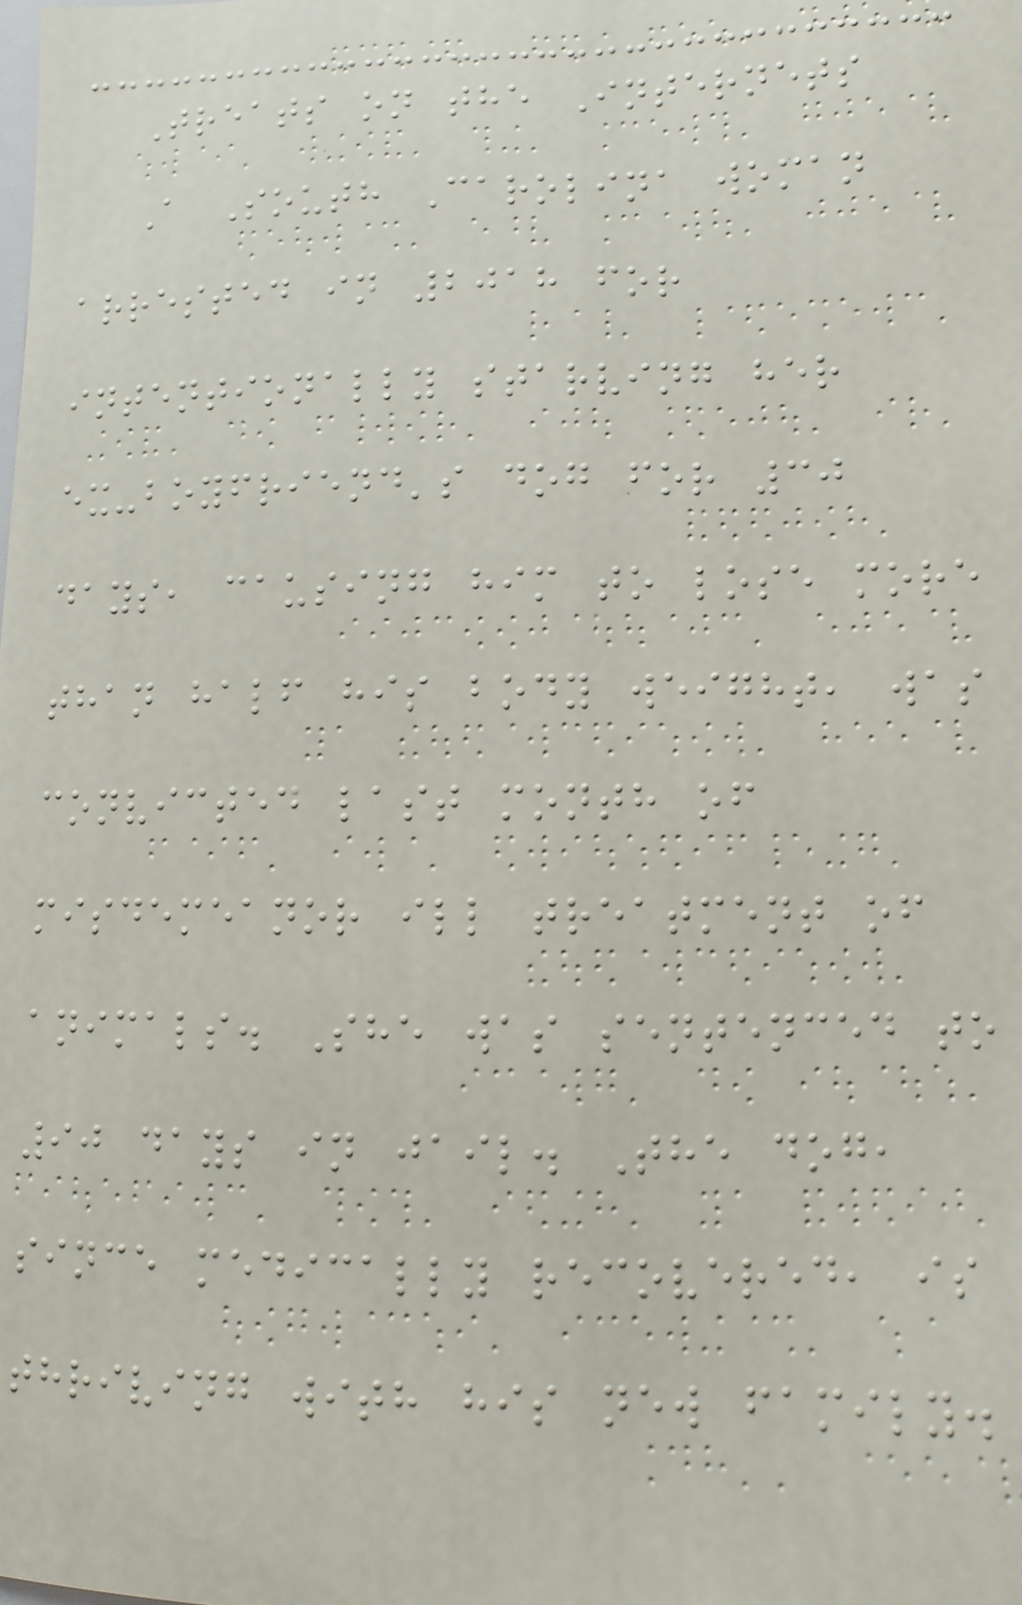Treats on the Internets
A South Carolina woman
arrested in 2018 for
intentionally starving her
ex-boyfriend's dog for 30
days, causing him to lose more
than half his body weight, was
convicted last month of
misdemeanor ill treatment of
animals. She was sentenced to
90 days in jail. The dog,
since medically recovered, is
thriving with his new family.
